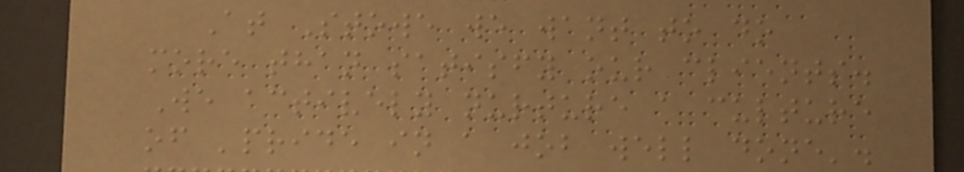At Stowe we want to do
more than satisfy our clients.
We actively nurture a culture
of 'pride in a job well done'.
